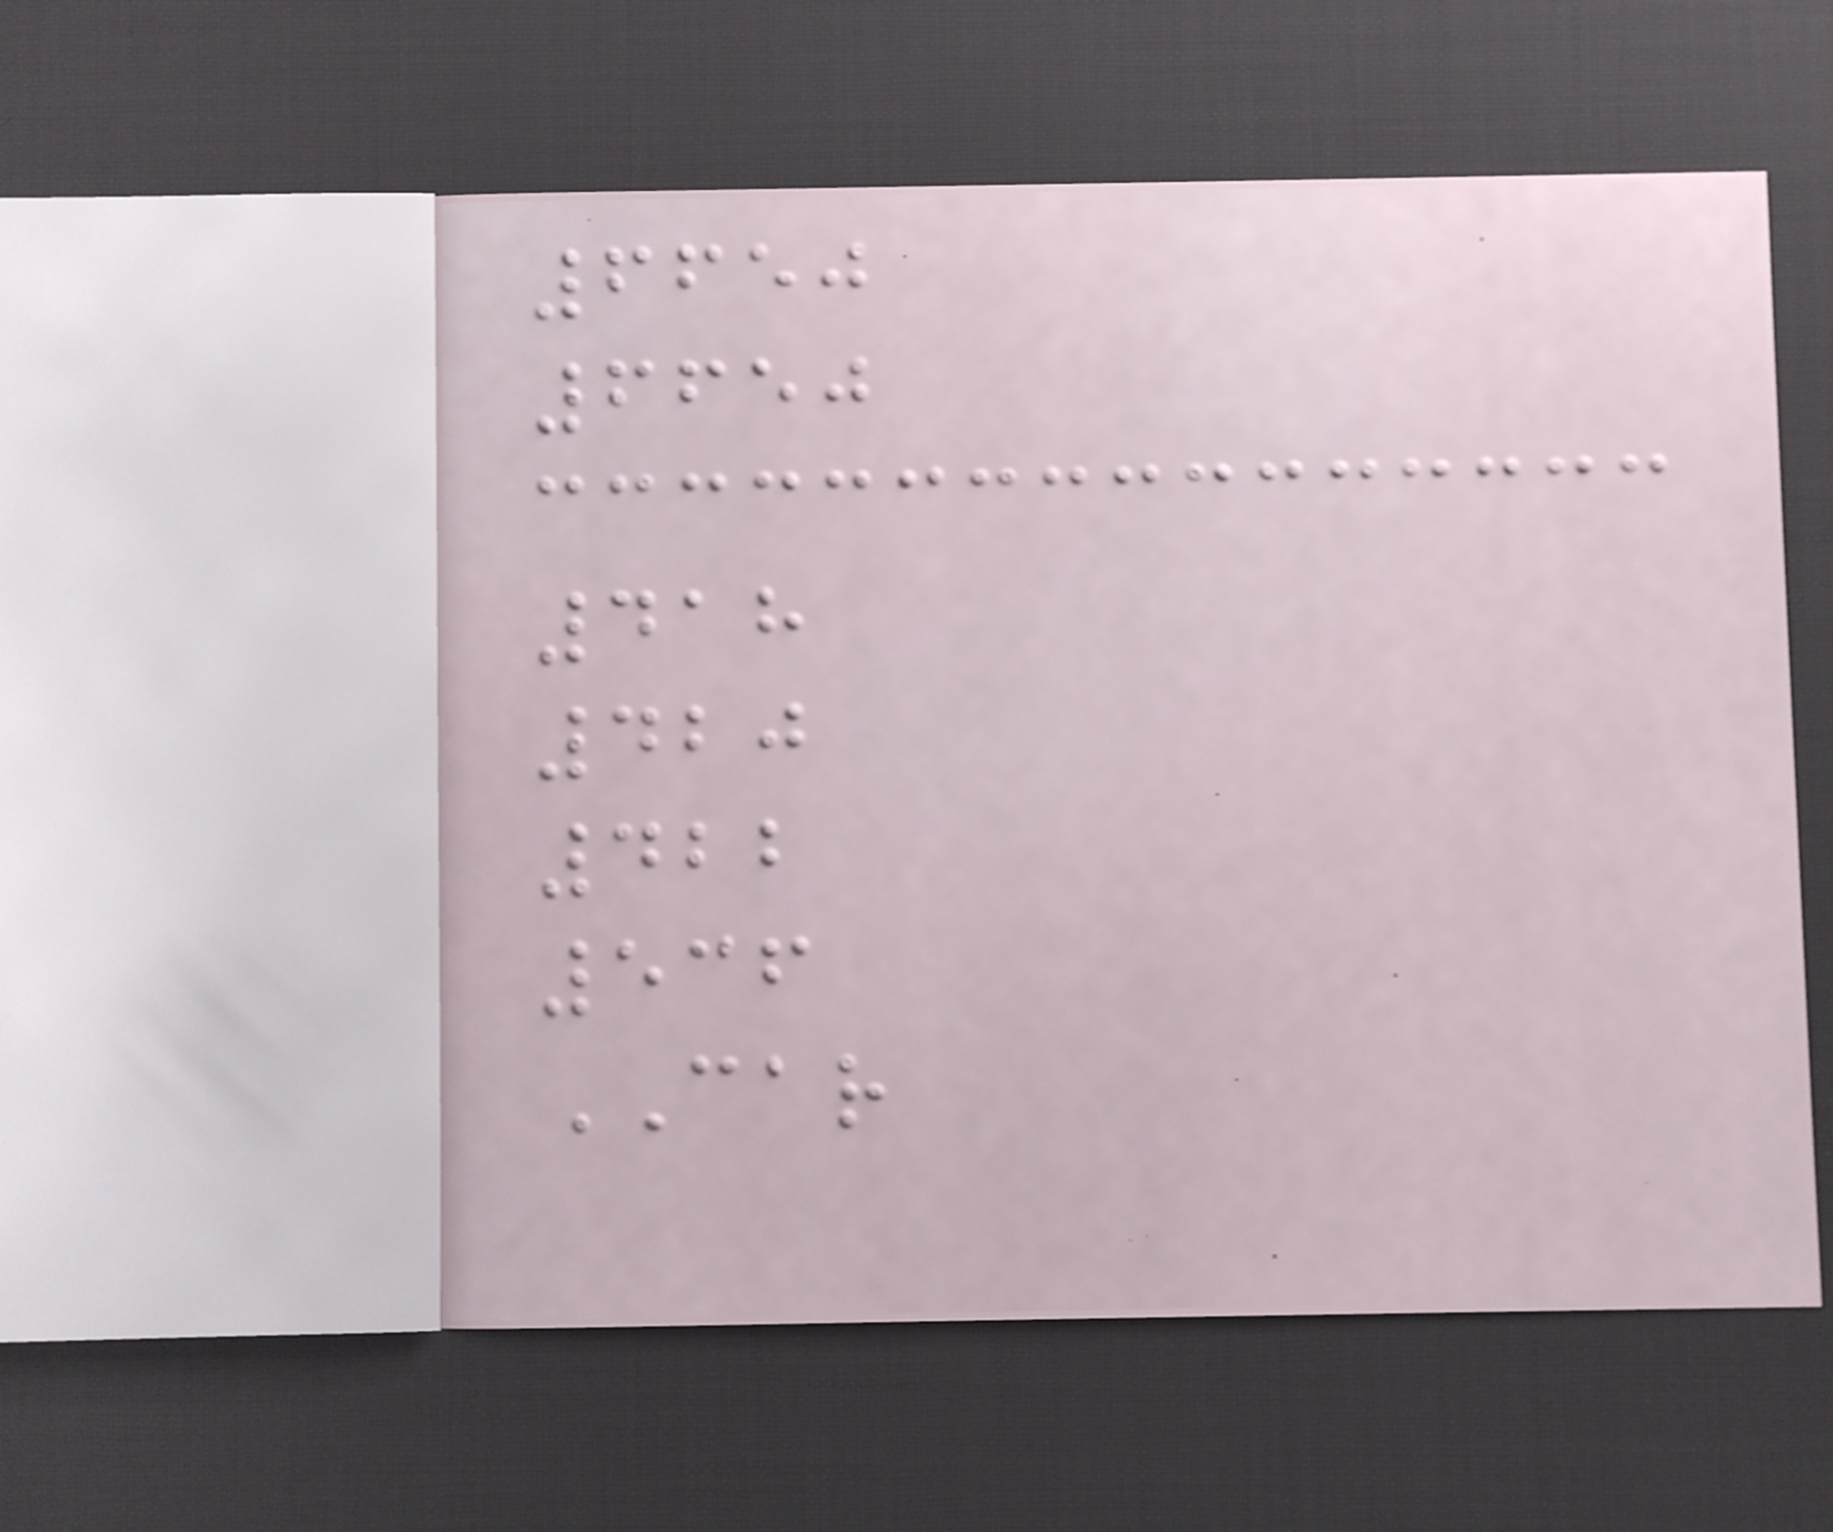6650
6650
418
420
422
536
CAR
